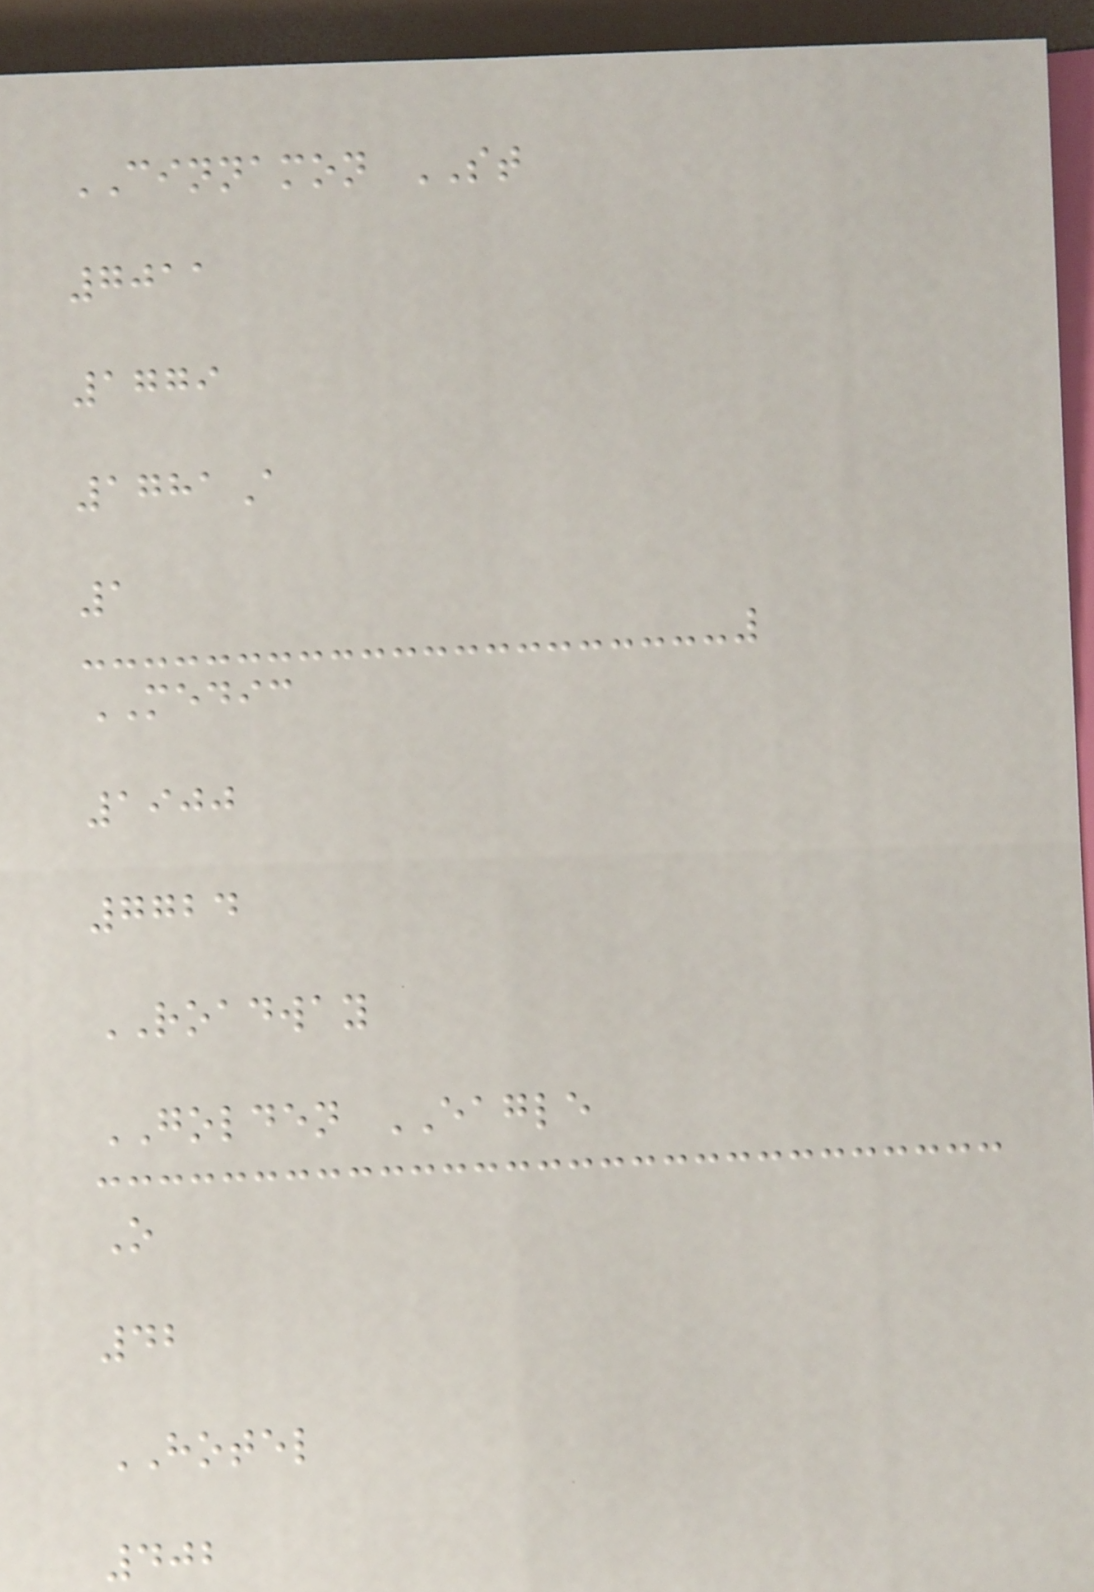CINNAMON ST
7011
1779
1781A
1
MEDIC
1900
7724
ROADWAY
GOLDEN EAGLE
O
42
HOTEL
402
